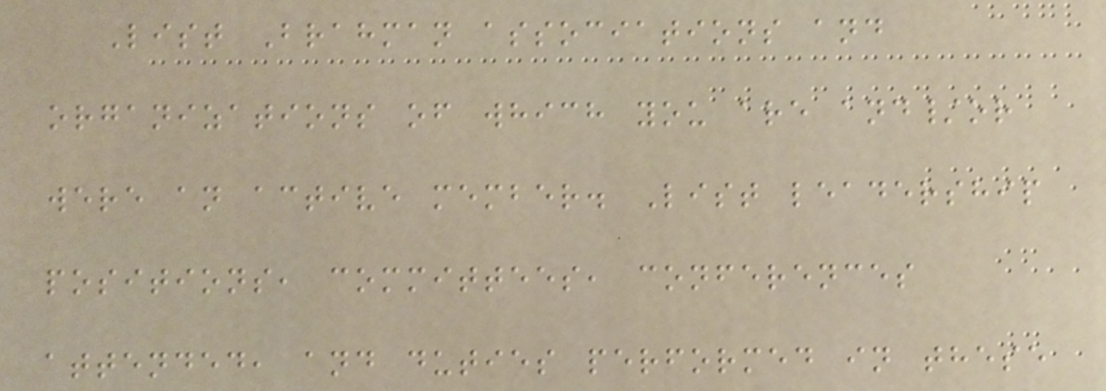List Brahman associations and
organizations of which you are and/or
were an active member. List leadership
positions, committees, conferences
attended, and duties performed in these
